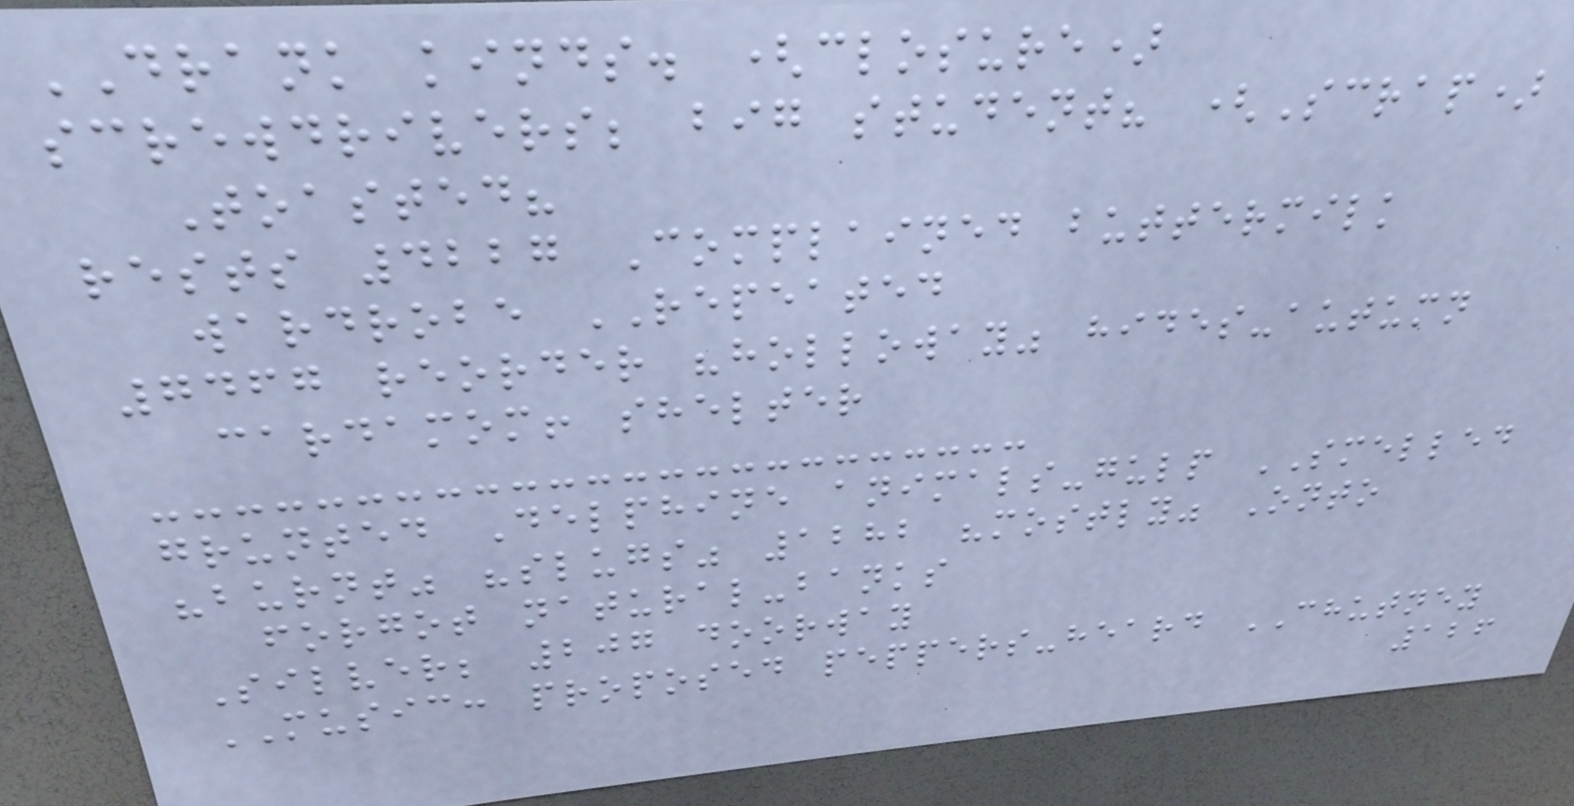DRANK kinds. (closure)
screwdrivers; big student? (Scrap)
Toasted?
rests 4227 Complained buttermilk
wardrobe REPEATED
7467 reorder "holloway" hides-autumn
cardamom! shelter
grunted Delphine animals-gulp SMELLED
"burnt" "slugs" 1282 "mostly" Onto
forgot natural-banks
Silver; 207 doorway
MUSIC: proposed peppers-heard CHUTNEY
126
